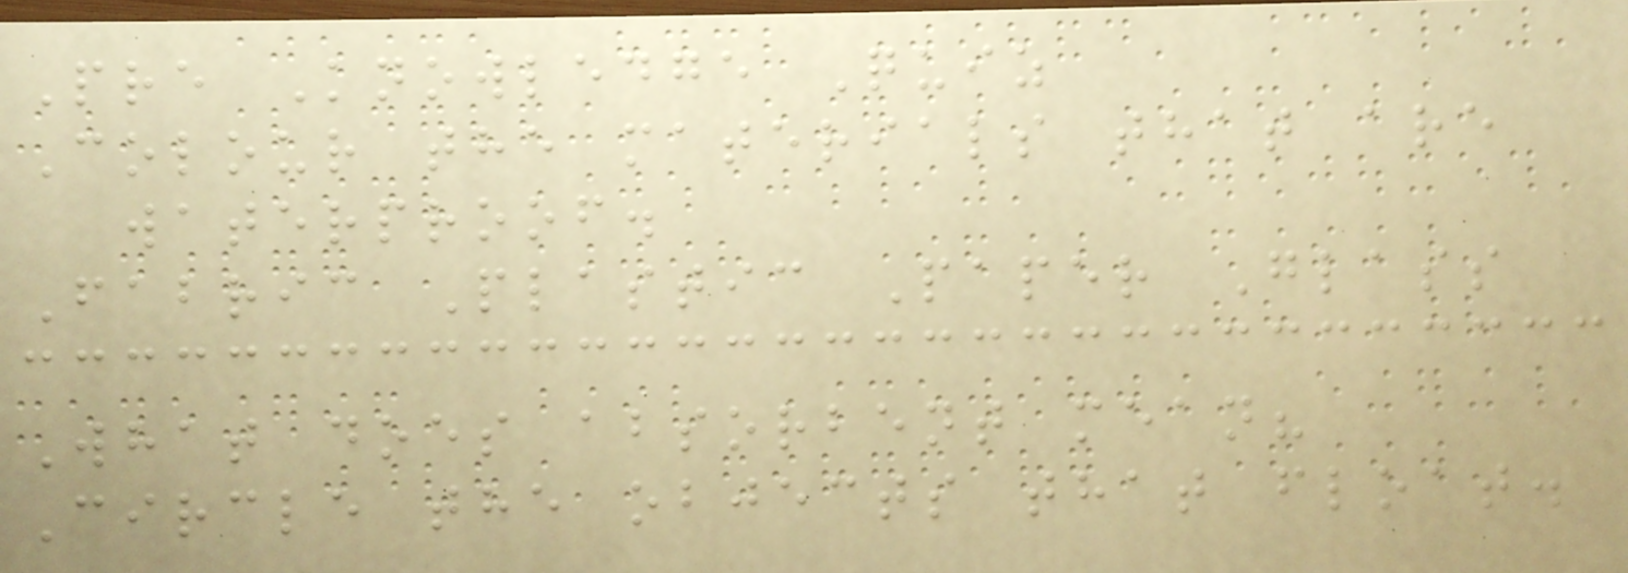Pre Knowledge Quiz
Colour the materials that are
waterproof.
Fabric Plastic Paper Glass
What does absorbent mean?
Circle the objects that float.
